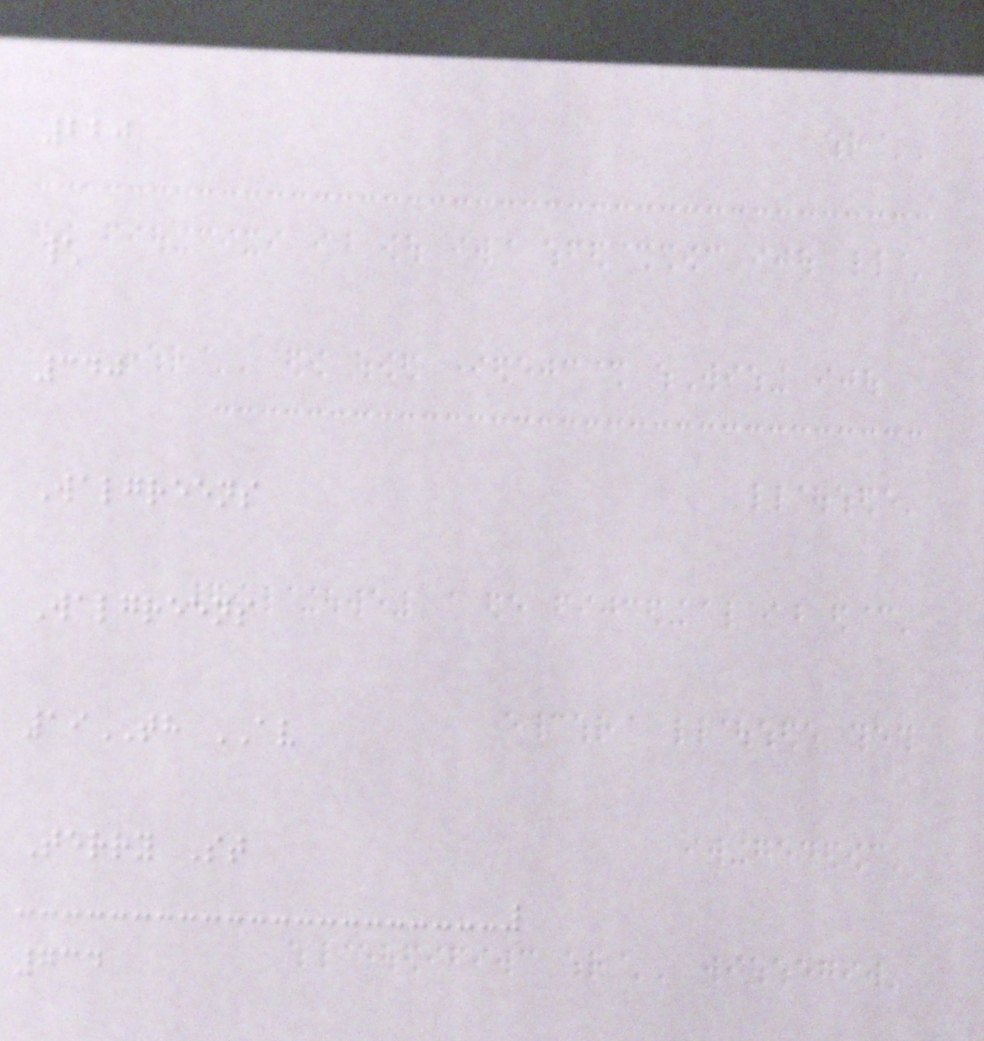220
\
340
Walgreens
Walgreens
19TH AV
Terry St
734
